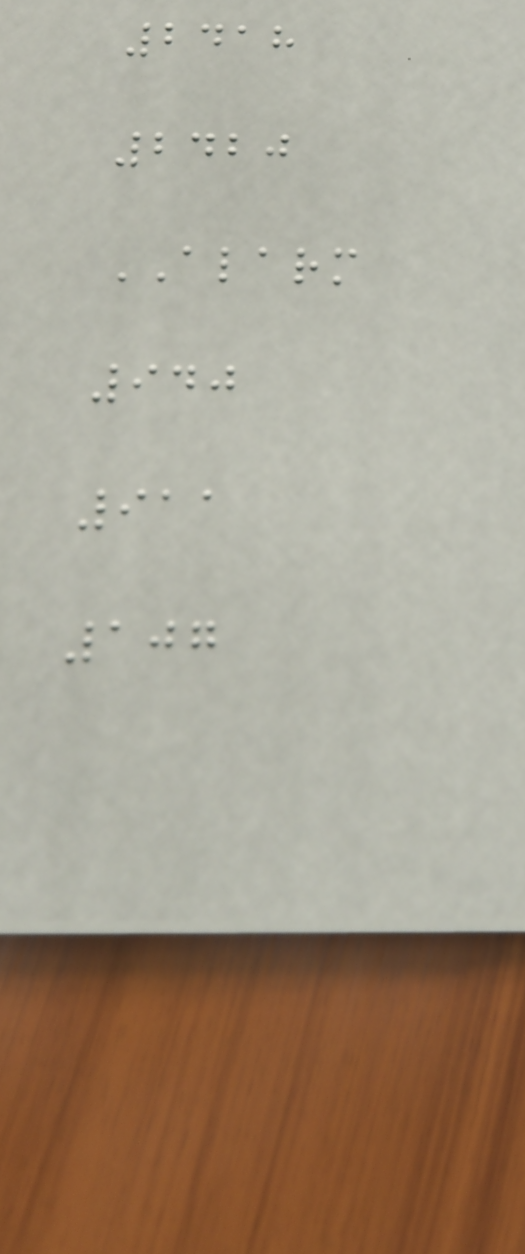2418
2420
ALARM
940
911
107
